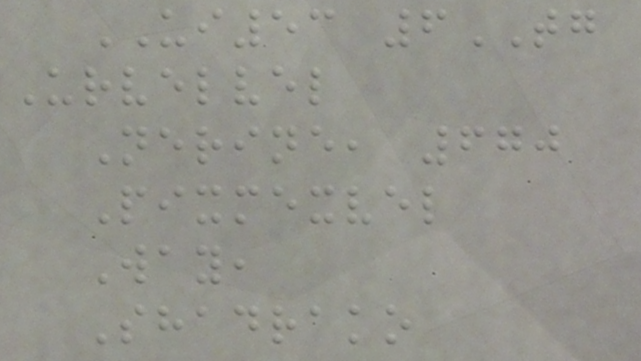UI53 6TG
Urvelvel
Nerine, 670
Pixmexvel
Way,
Shadrako
